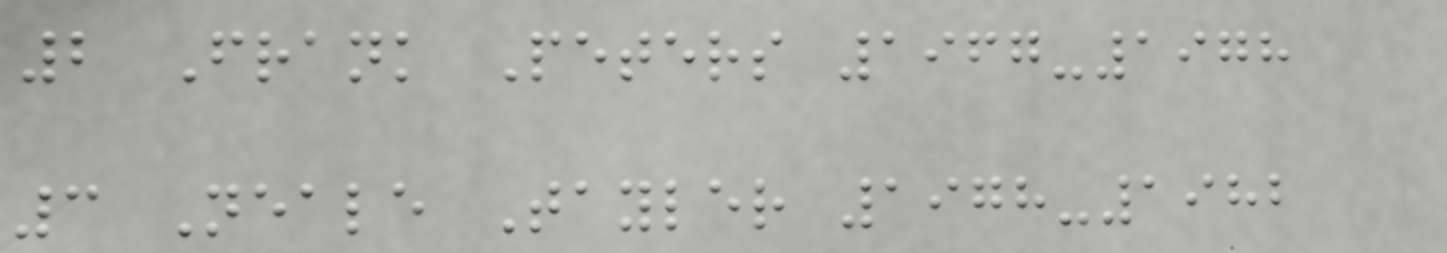2 Frank Peters 1967-1978
3 Neale Tayler 1978-1982
